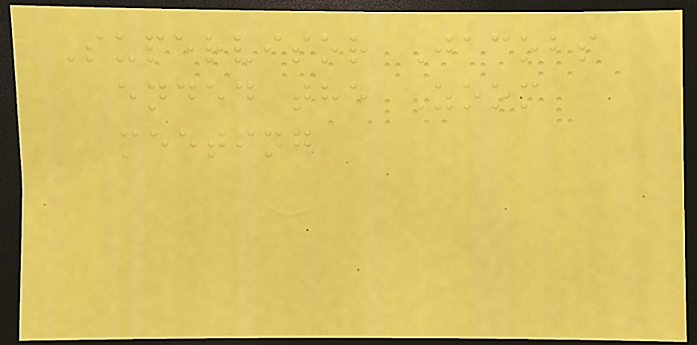Supervisor Jacobs
ended the Zoom
meeting
